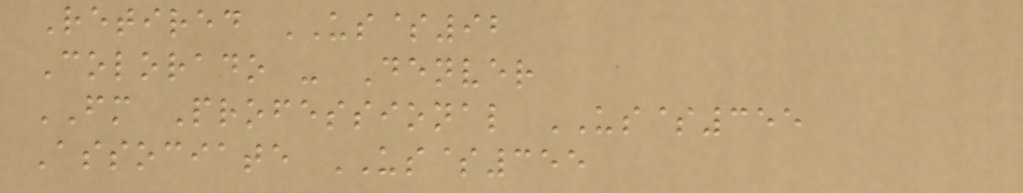Retired US$92
Colorado - Denver
FM Professional US$355
Associate US$355
